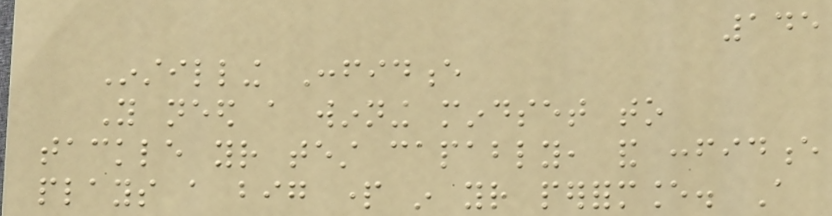145
Instilling Confidence
You need a winning mindset to
tackle your test capably, and confidence
plays a big part in your performance. A
